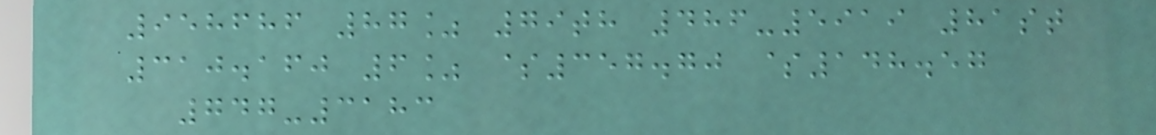958686 87% 79th 486-5919 81st
310.160 6% $357.70 $148.57
747-3183
